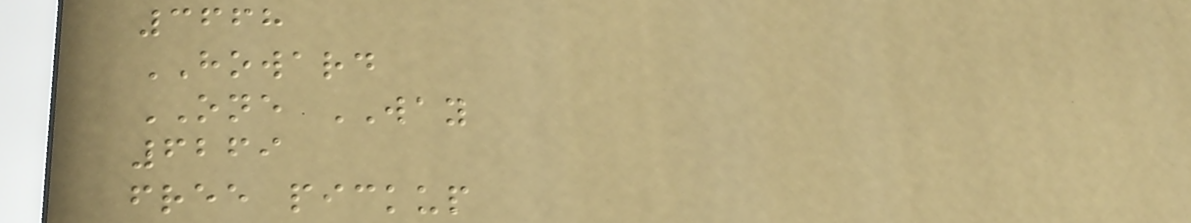3668
HOWARD
ONE WAY
6269
free pickup
